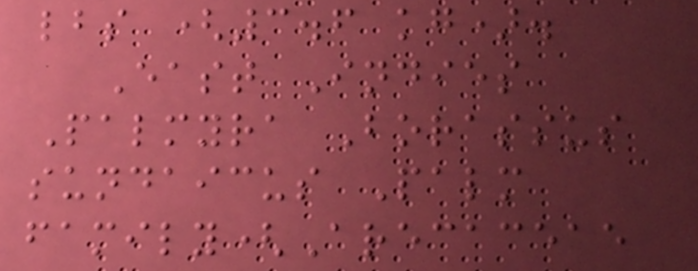lbs (3.6 kg).
East Indies
Palmyra Borassus
sundaicus Palm
family(Arecaceae
